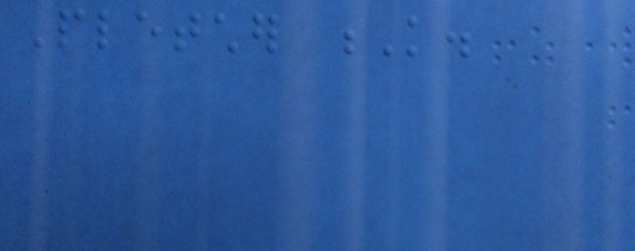Pletcher K.
